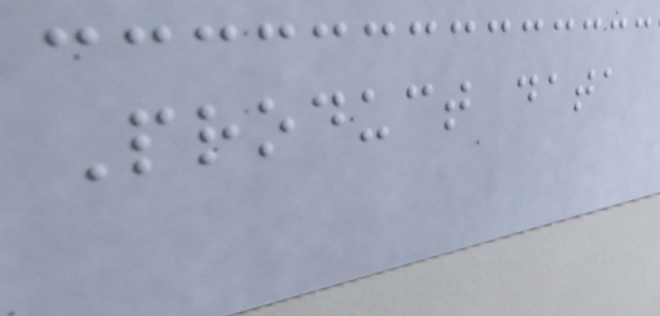Product data
